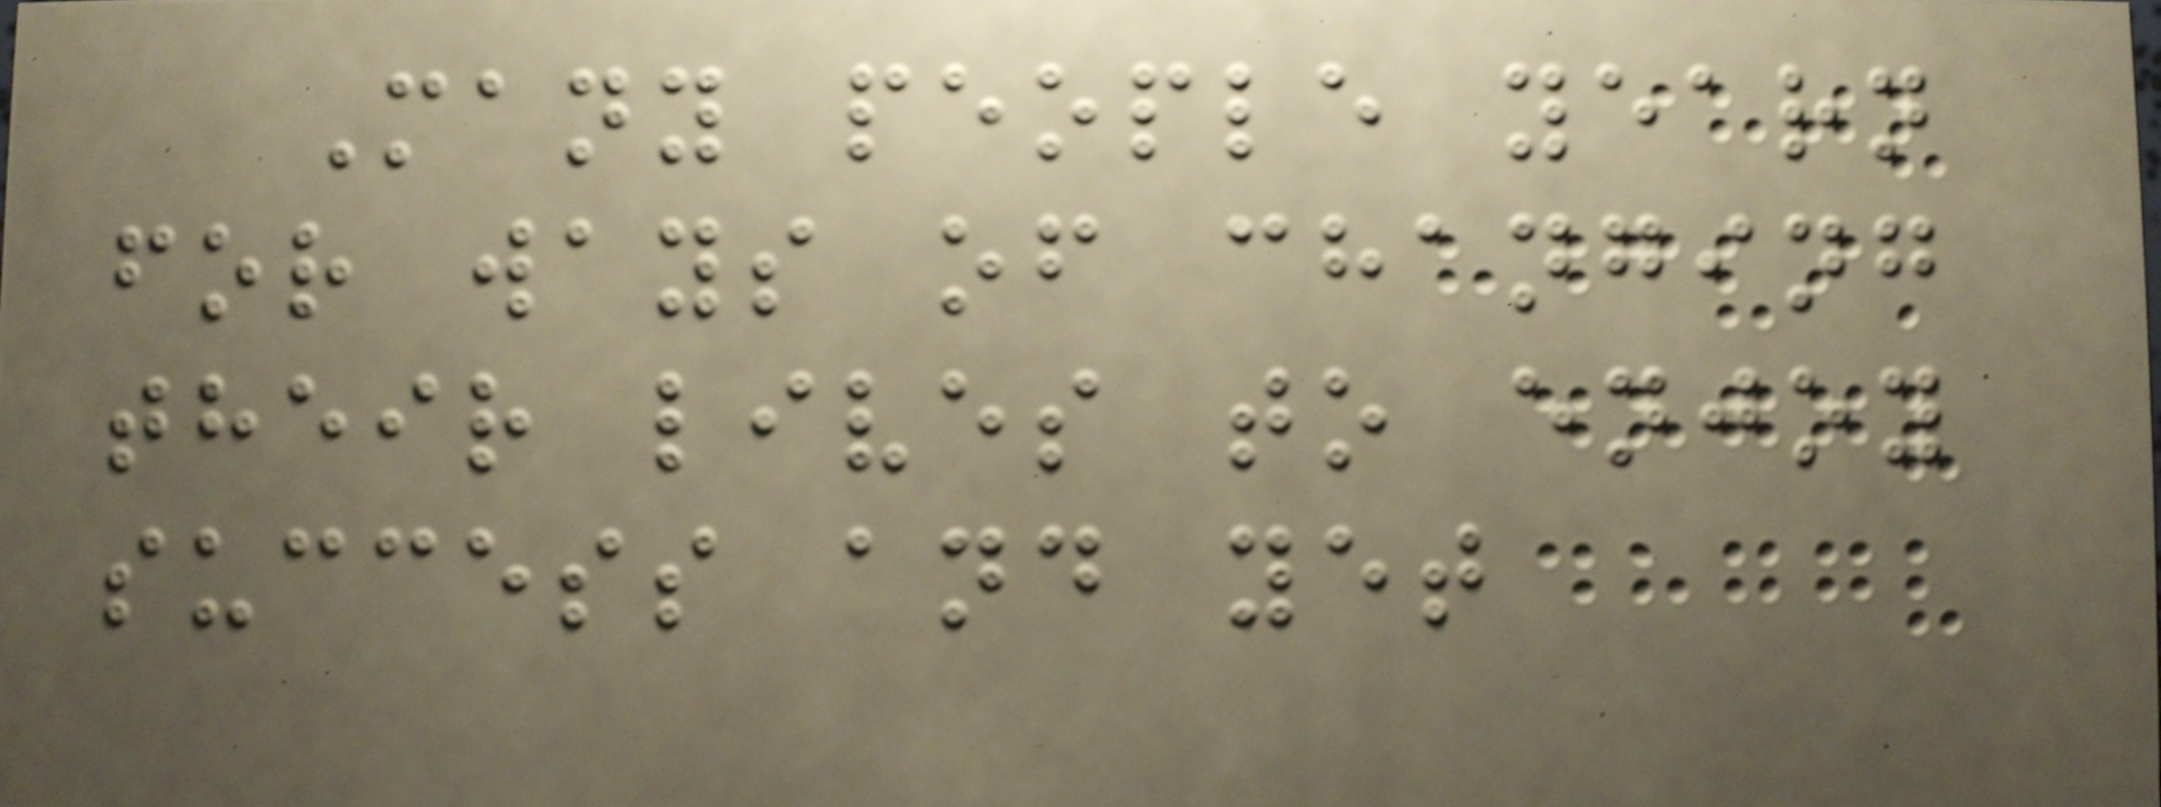Many people yearn
for ways of changing
their lives to enjoy
success and yet
